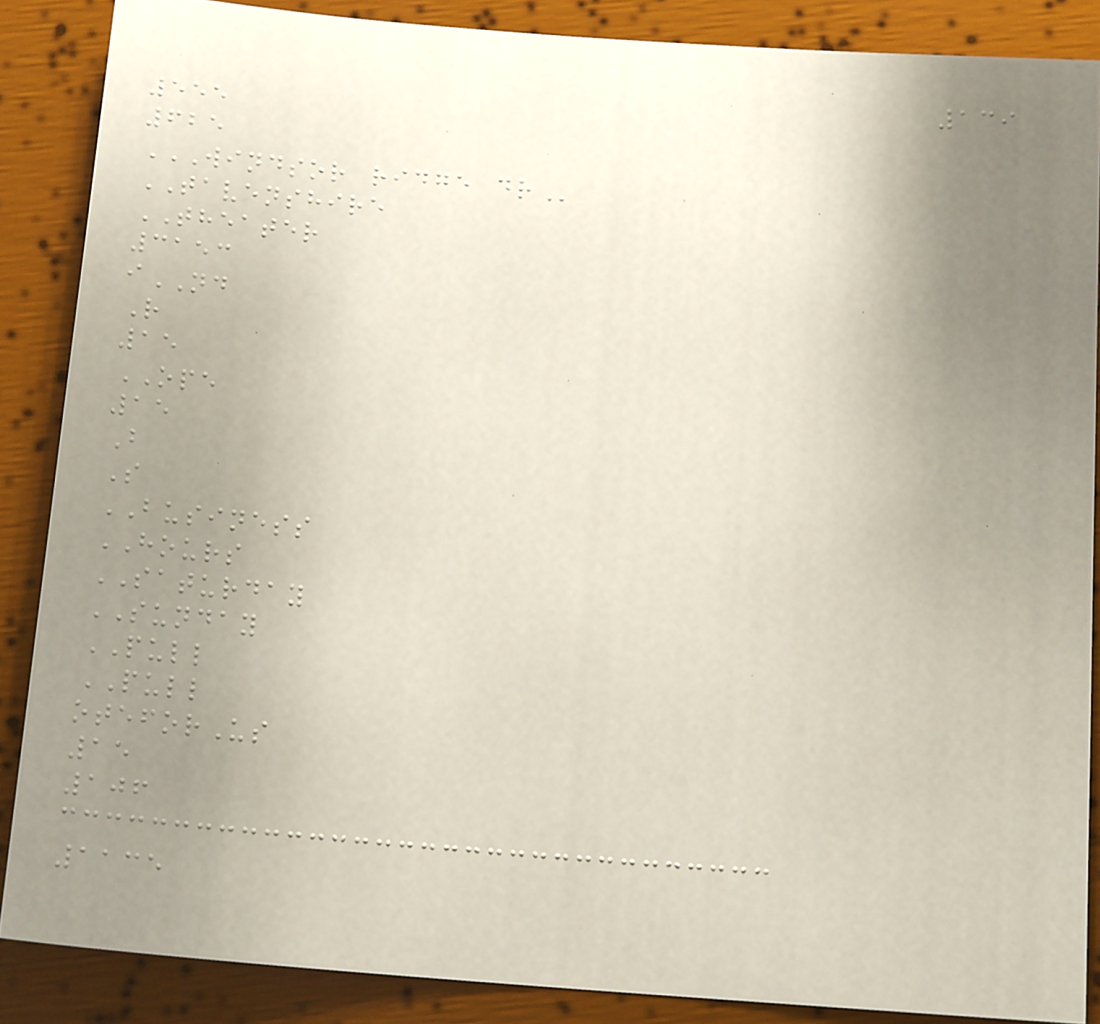139
555
625
WINDSOR RIDGE DR
TAVENSHIRE
THEATER
3153
iND
R
15
OPE
15
B
S
BUSINESS
HOURS
SATURDAY
SUNDAY
PULL
PULL
oteforUs
15
106
1135
